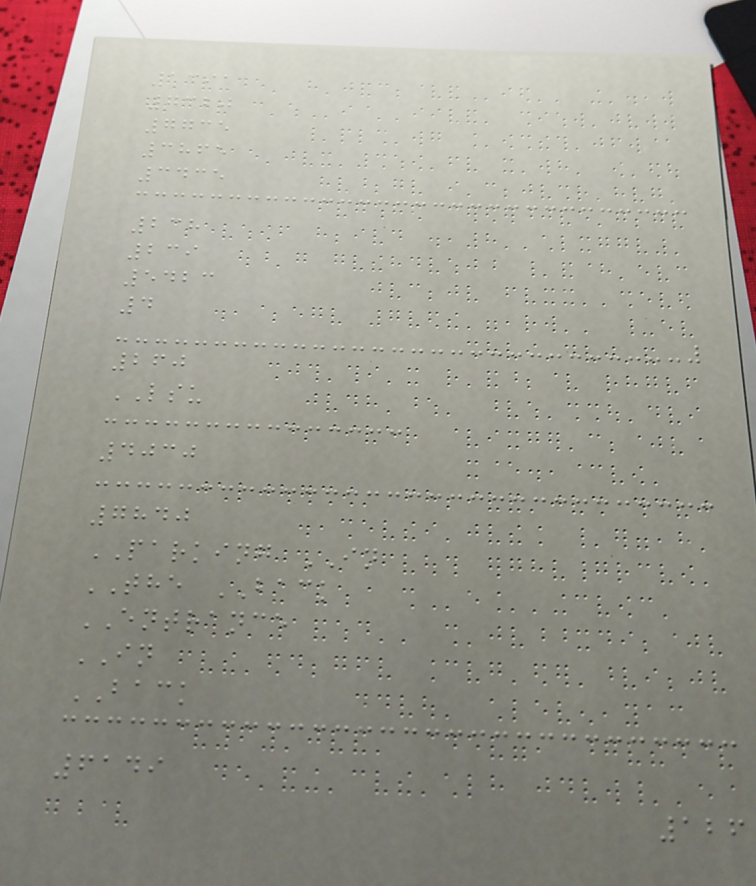1391
7320
7735
3865
3435
238
239
5423
4
260
LSU
4030
7840
PARKING IN
THE BACK
ENTRANCE
IN
BACK
6149
126
